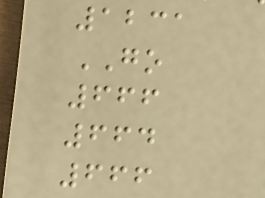1231
GO
666
664
666
